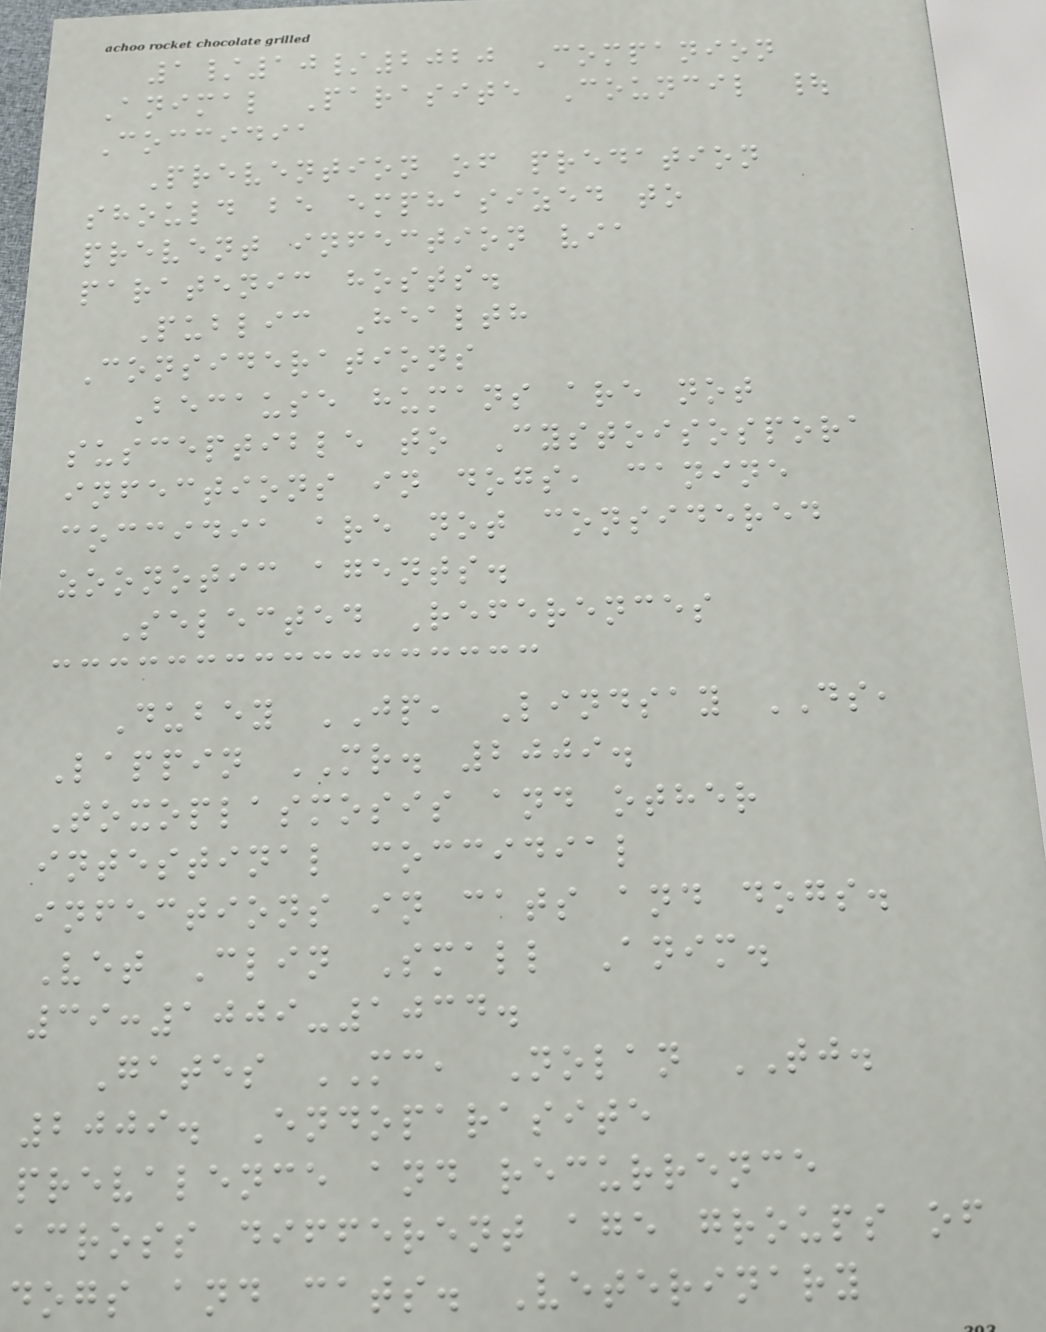1/10/2020 Companion
Animal Parasite Council |
Coccidia
Prevention of predation
should be emphasized to
prevent infection via
paratenic hosts.
Public Health
Considerations
Because humans are not
susceptible to Cystoisospora
infections in dogs, canine
coccidia are not considered
zoonotic agents.
Selected References
Dubey JP, Lindsay DS,
Lappin MR. 2009.
Toxoplasmosis and other
intestinal coccidial
infections in cats and dogs.
Vet Clin Small Anim.
39:1009-1034.
Gates MC, Nolan TJ.
2009. Endoparasite
prevalence and recurrence
across different age groups of
dogs and cats. Veterinary
